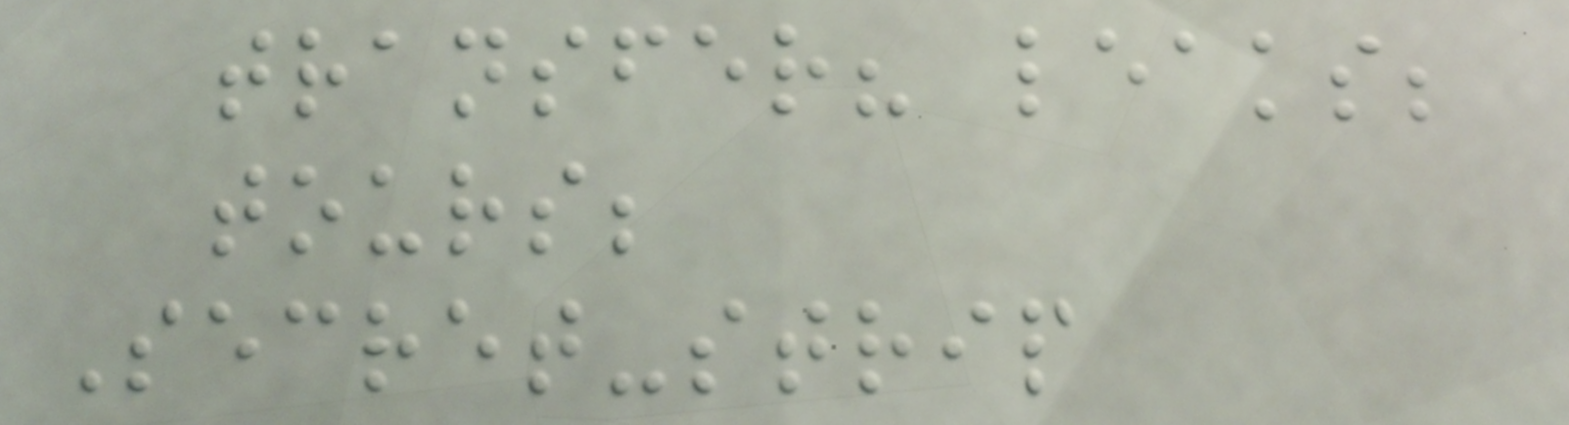transfer? leaks;
tours;
Secret-strip
